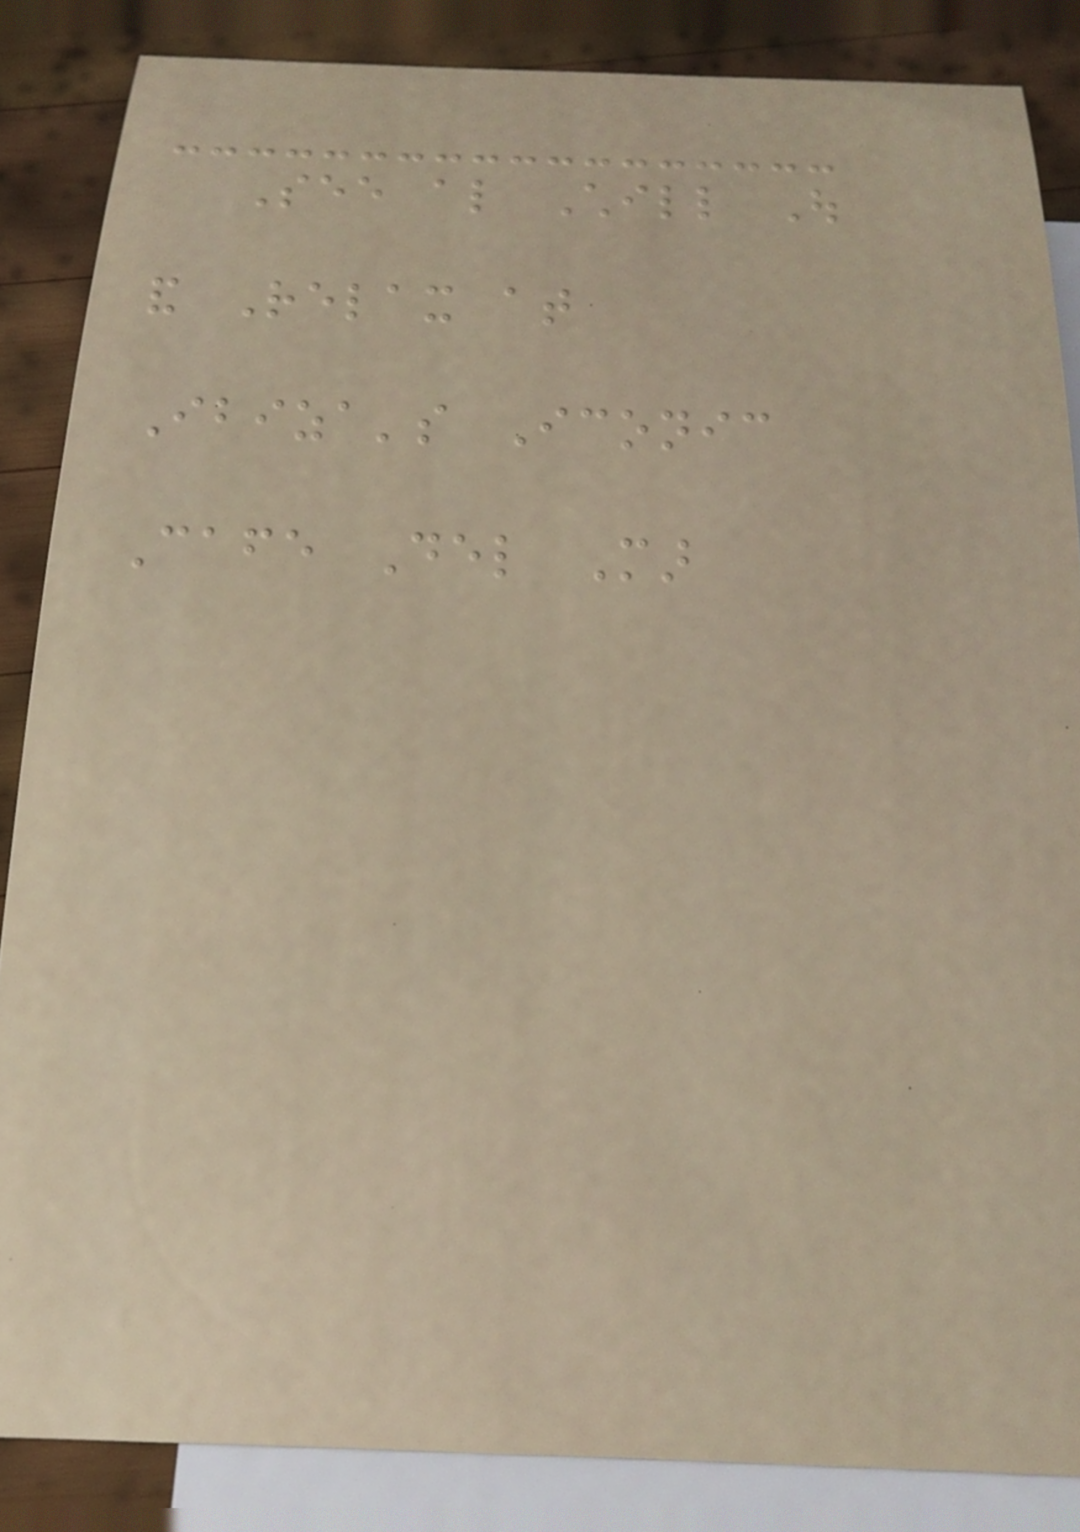See also Chill Out
and Relax at
Ibiza's Iconic
Cafe Del Mar
